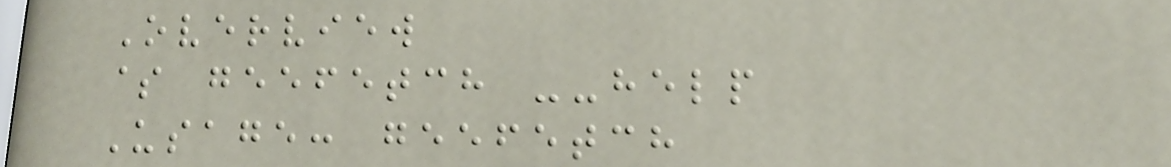Overview
$ geefetch --help
Usage: geefetch
